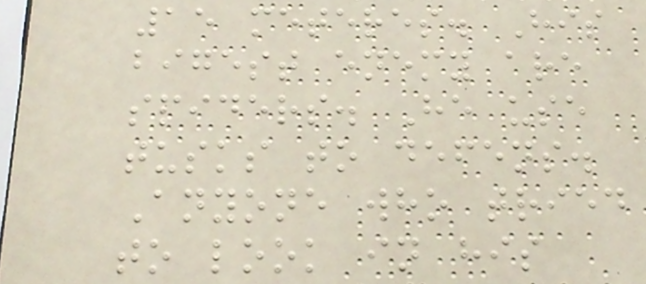15 meteres. His
bigest enemy are
spiders. He use
tusks to defens.
Anyone who tried
to look in his
